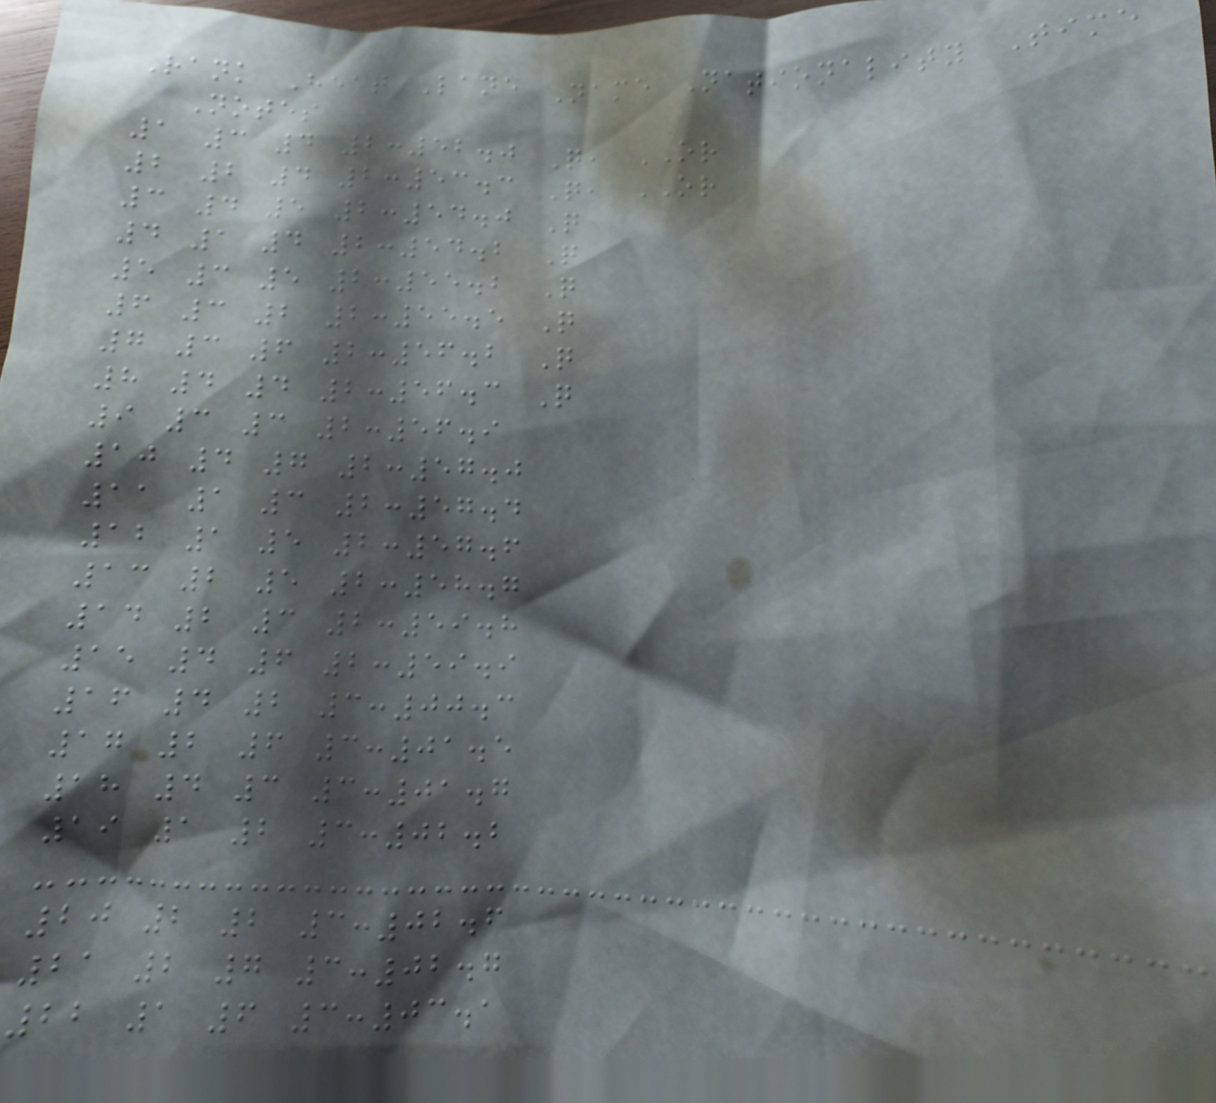Rank Heat Lane Name Nationality Time
Notes
1 3 4 2:52.0 Q, OR
2 2 4 2:53.3 Q, OR
3 4 5 2:54.0 Q
4 1 4 2:54.2 Q
5 3 5 2:55.2 Q
6 3 2 2:55.5 Q
7 3 6 2:56.2 Q
8 4 4 2:56.3 Q
9 3 3 2:56.9
10 4 7 2:57.0
11 1 3 2:57.4
12 1 5 2:57.6
13 2 5 2:58.7
14 2 3 2:59.8
15 4 6 2:59.9
16 4 2 3:00.3
17 2 6 3:01.5
18 4 3 3:01.7
19 1 2 3:02.2
20 2 2 3:02.6
21 2 7 3:02.7
22 1 6 3:03.1
